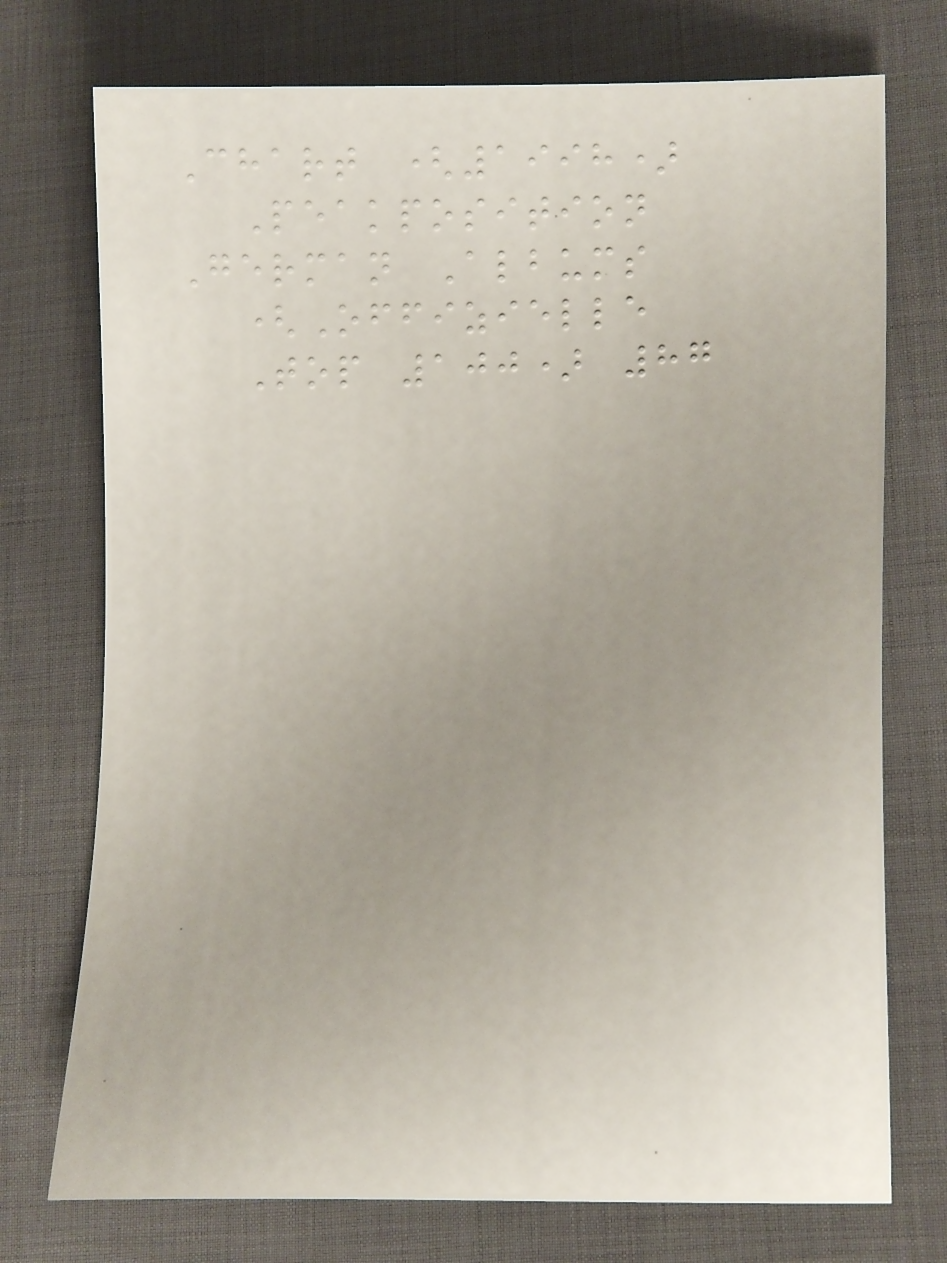Chart (1998)
Peakposition
German Albums
(Offizielle
Top 100) 87
